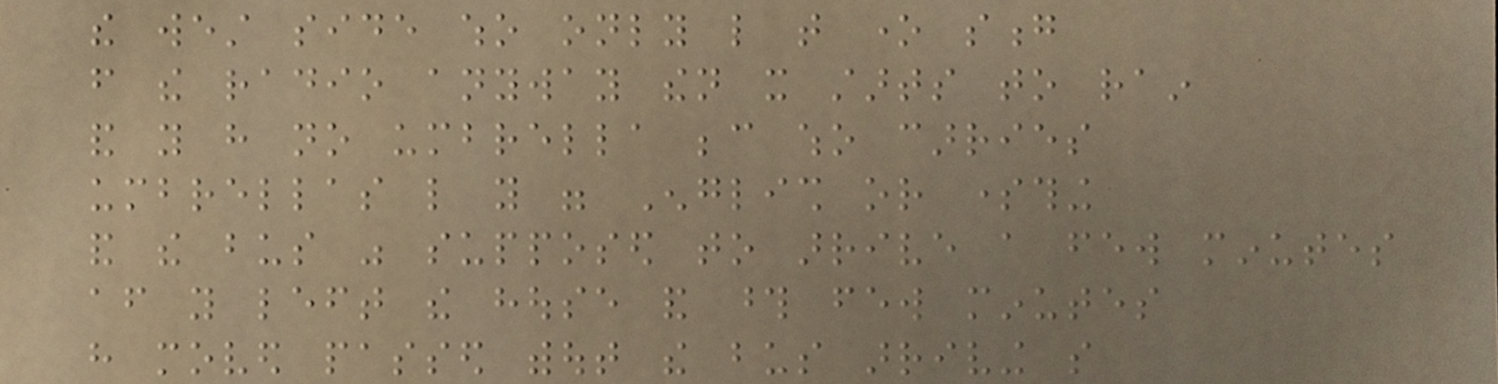the west side who only like that one song
from the radio anyway then it starts to rain
and you have no umbrella because who carries
umbrellas like you were English or something
and the bus was supposed to arrive a few minutes
after you left the house and those few minutes
have moved passed without the bus arriving so
